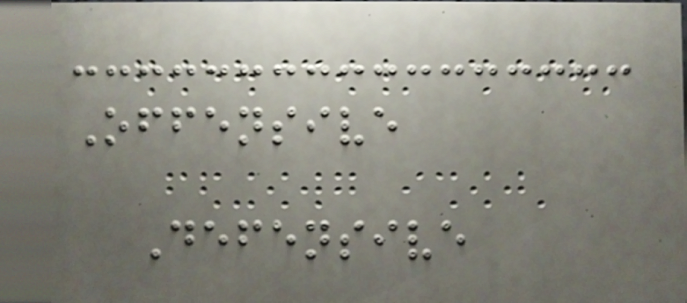Offensive
Defensive
